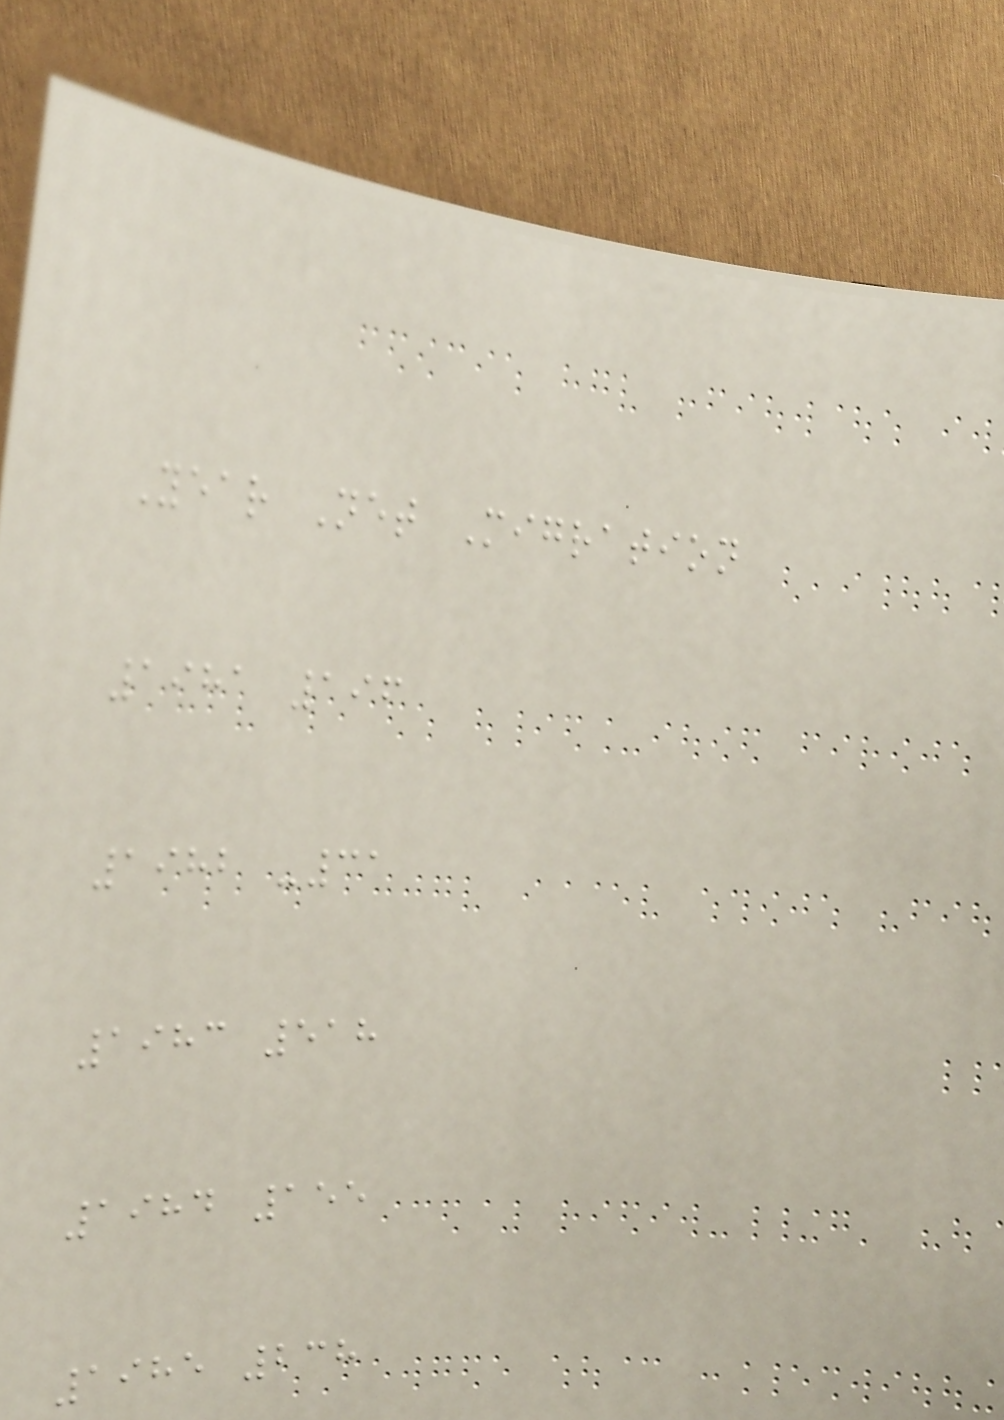Year Net Migration
1981 196
1982 -31
1983 518
1984 155
1985 238
